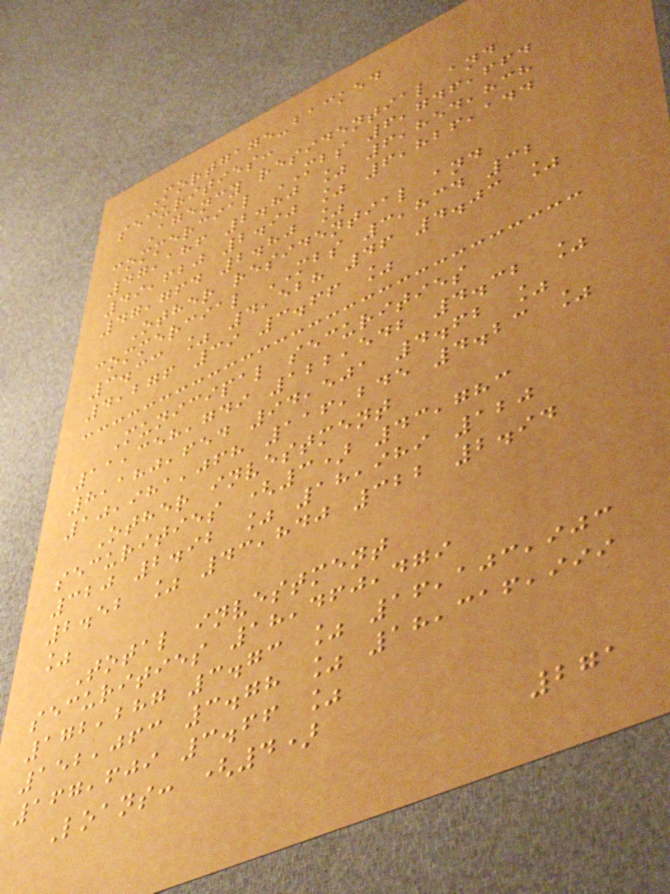Mortgage-backed
securities:
Agency residential and
commercial MBS 6,746,664
47,186 2.80 % 6,854,838
49,620 2.90 % 6,826,144
47,764 2.80 %
Other residential and
commercial MBS 3,834 32
3.33 % 4,528 46 4.03 %
4,276 39 3.66 %
Municipal securities
11,358,749 122,542 4.32 %
8,180,654 94,501 4.62 %
10,981,068 116,245 4.23 %
Other investment
securities (3) 43,783
320 2.92 % 18,989 120
2.52 % 43,840 322 2.94
%
Total investment
securities 18,460,479
172,287 3.73 % 16,103,903
152,063 3.78 % 18,316,999
167,609 3.66 %
Loans: (4)
271
